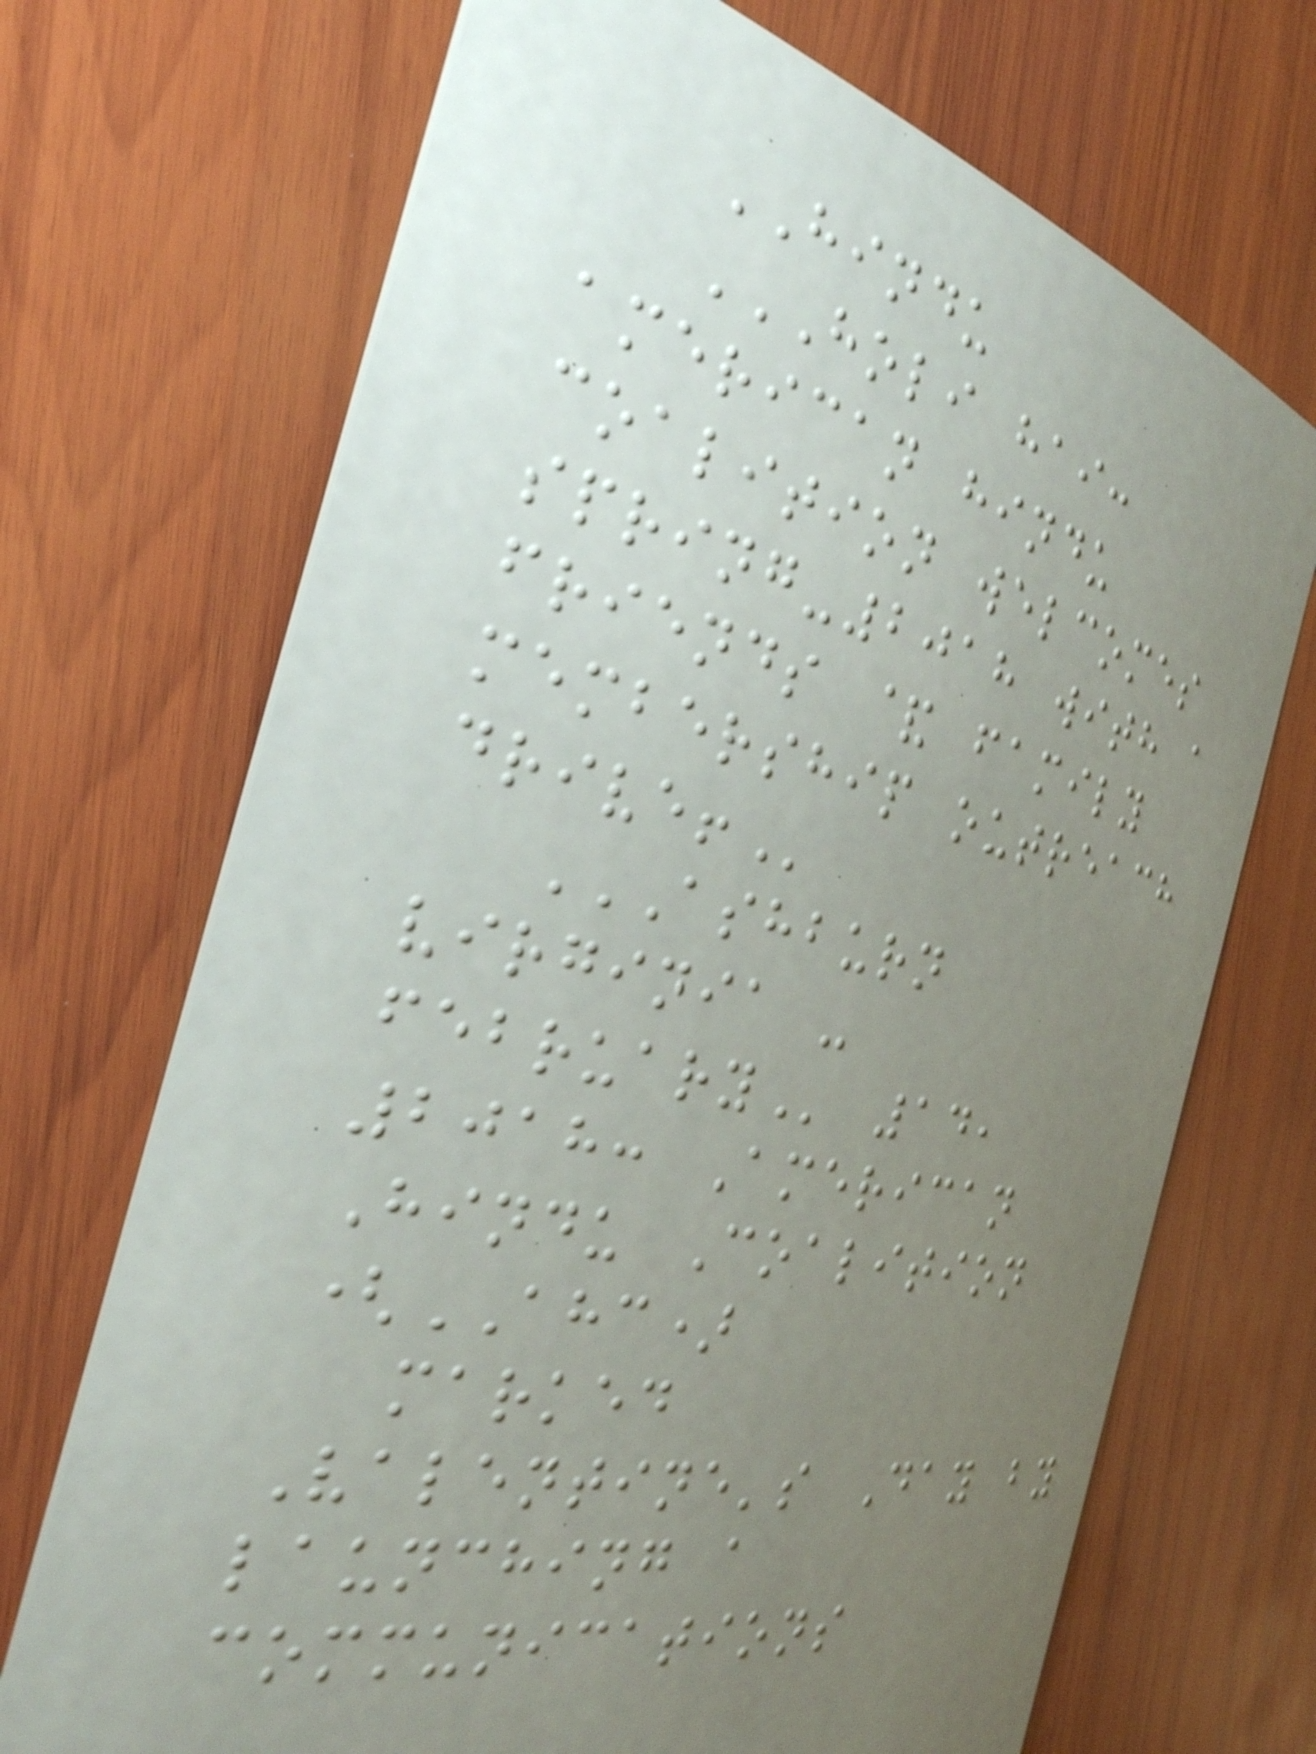HINDU
HOLI HAI:
AMERICAN HINDU
COALITION WELCOMES
SPRING-2018 WITH A
FRIENDS & FAMILY
MEMBERSHIP OUTREACH
DRIVE!
ASHBURN
VIRGINIA -
FEBRUARY 14,
2018: American
Hindu Coalition
(AHC)
marked
Valentine's Day by
launching a
communications
